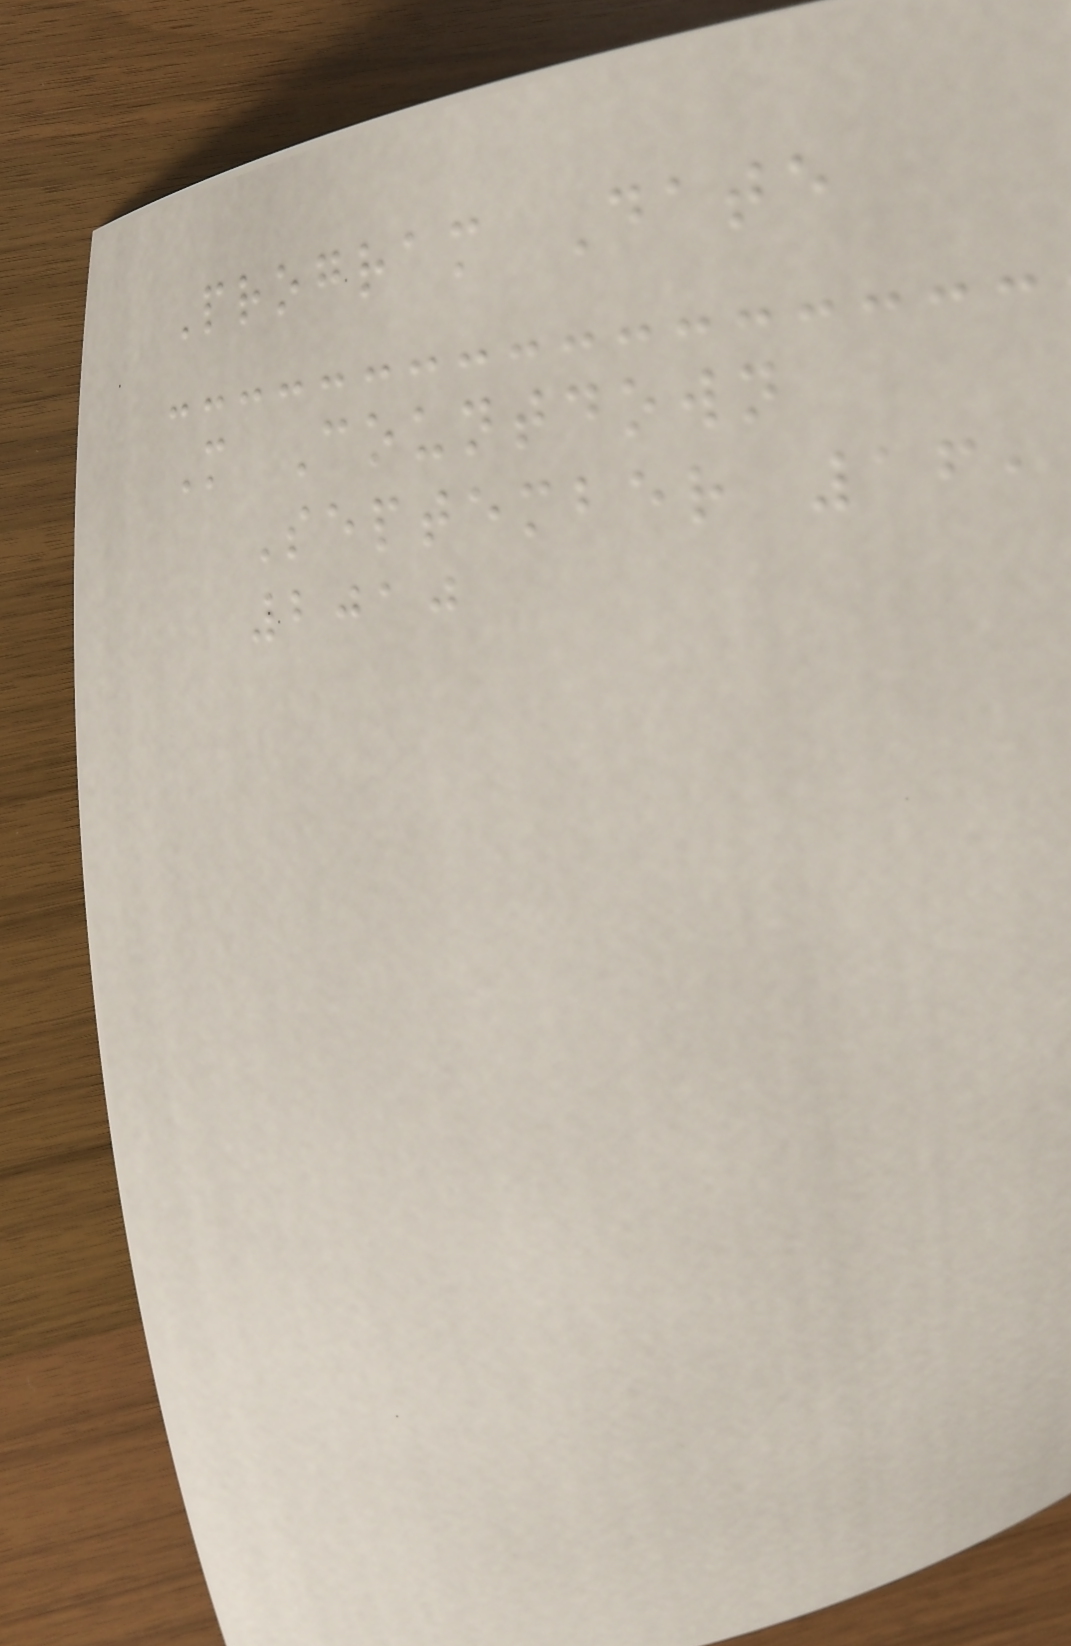Program Date
M Countdown
September 16,
2010
